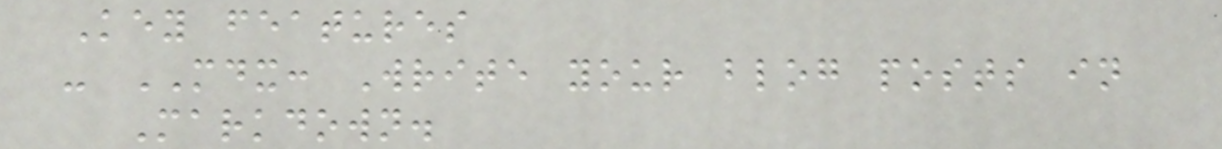Key features
- MDX: Write your blog posts in
Markdown.
